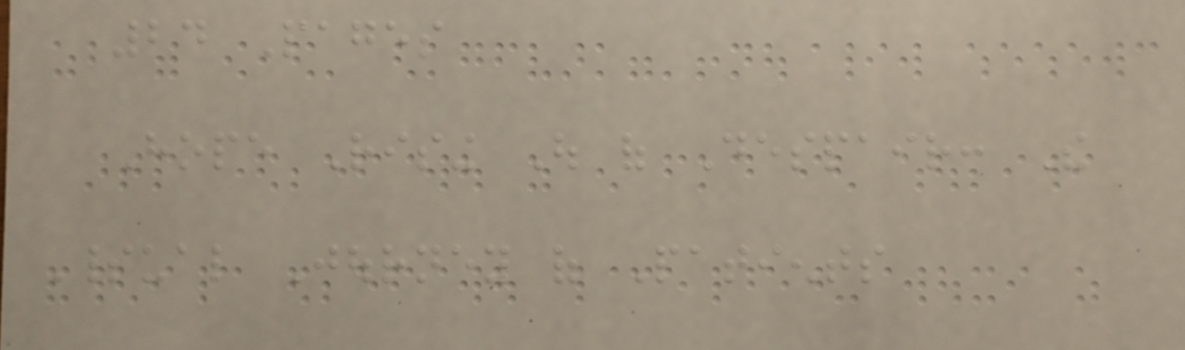24 Pages
Hope Rising Out of Despair: The
Spiritual Journey of Patients
